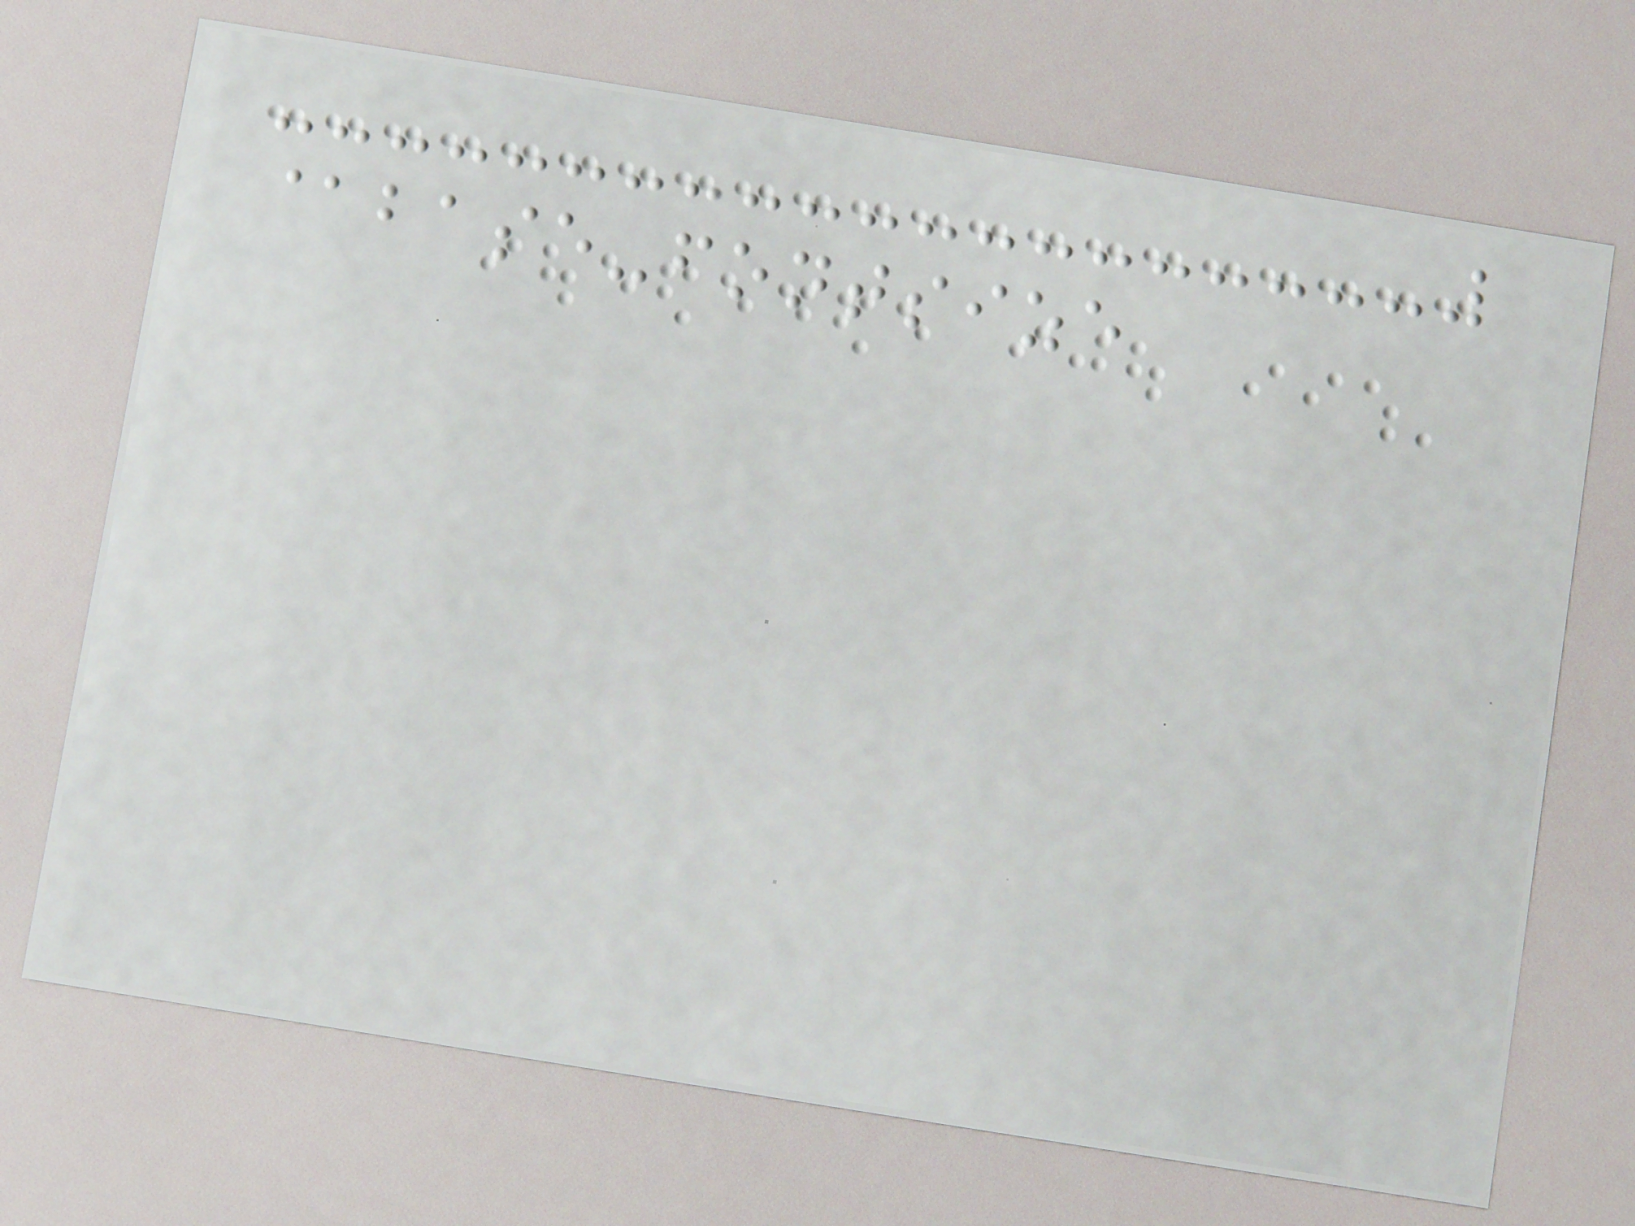@base-fontsize
